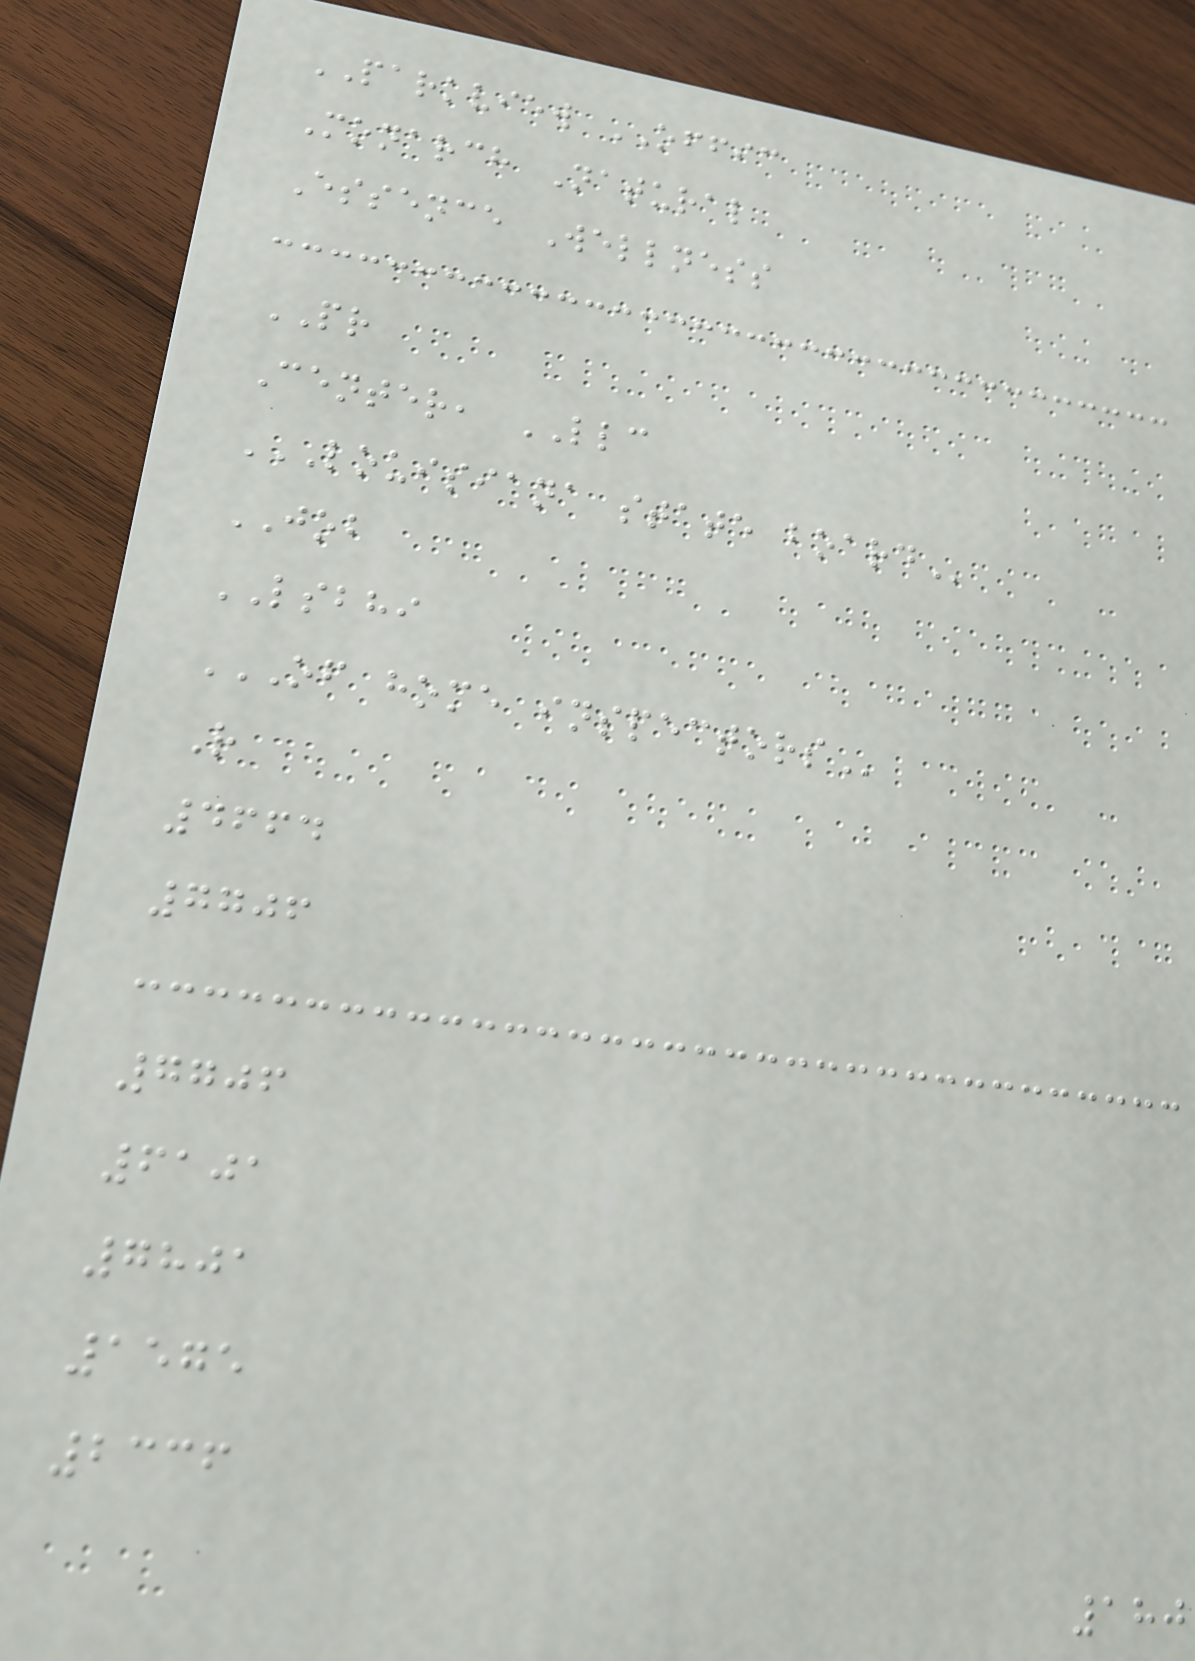PARKVIEW OFFIC
Monarch Natural
Essence Wellness
PR
Center, LLC
LOUISIANA STATE BOARD
JOB
LSBHI
OF HOME INSPECTORS
R
4664
7706
7706
6101
7801
1575
2336
180
